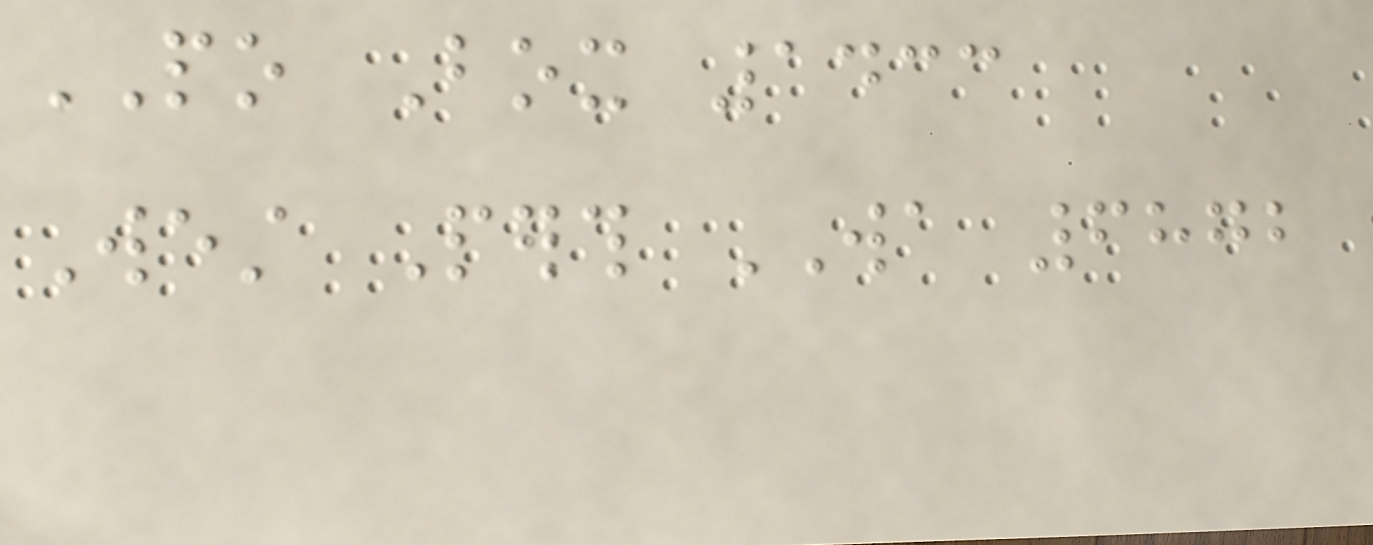PO Box 1433
West Perth WA 6872
